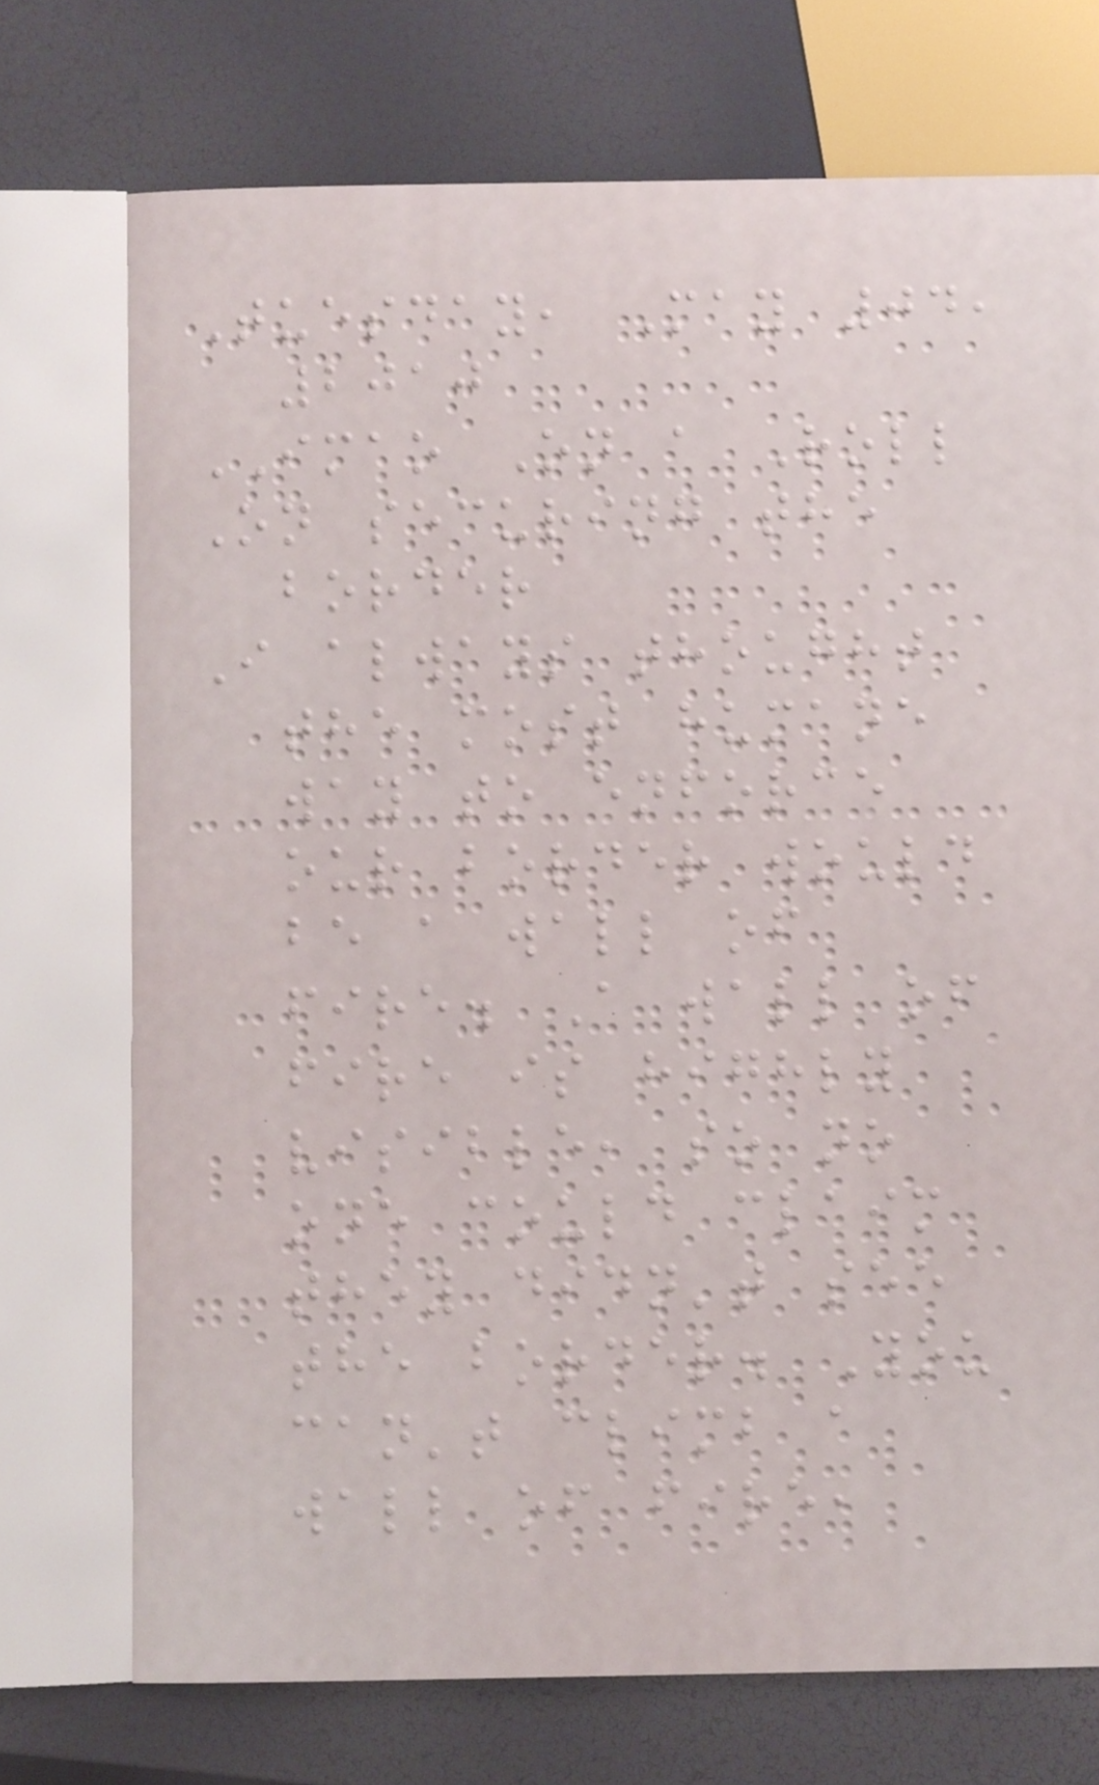Tuesday, May 04,
2010
IMAO On a Roll
On securing the
border
I always thought
the most humane
way to enforce
our border would
be a wall of
fire. A wall of
fire is highly
visible, so no
one could claim
they didn't see
the border. You
can't climb a
wall of fire,
